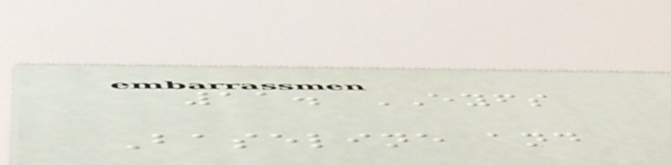11. EYFS
Baseline and
